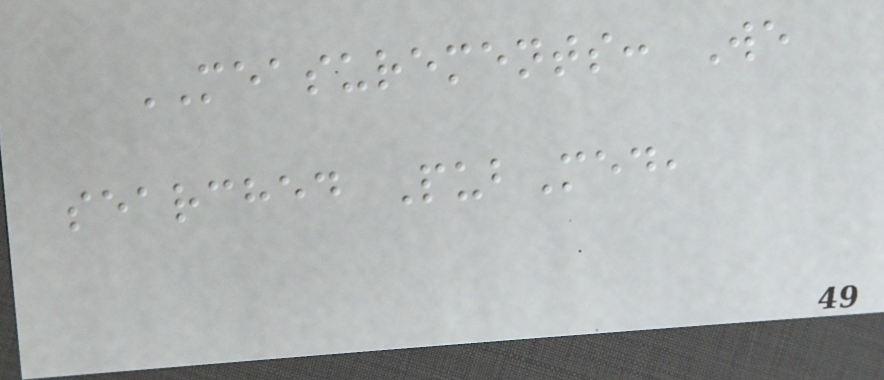MEASUREMENTS: We
searched PubMed,
